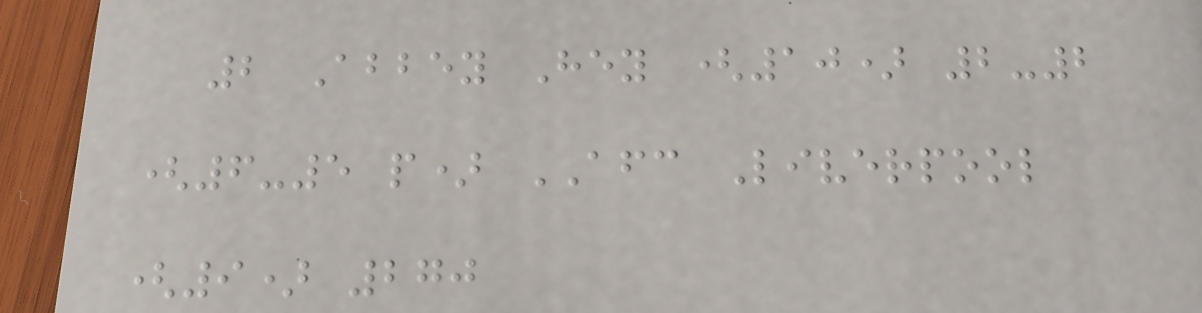2 Abbey Hey (10) 2-2
(6-5 p) AFC Liverpool
(9) 270
